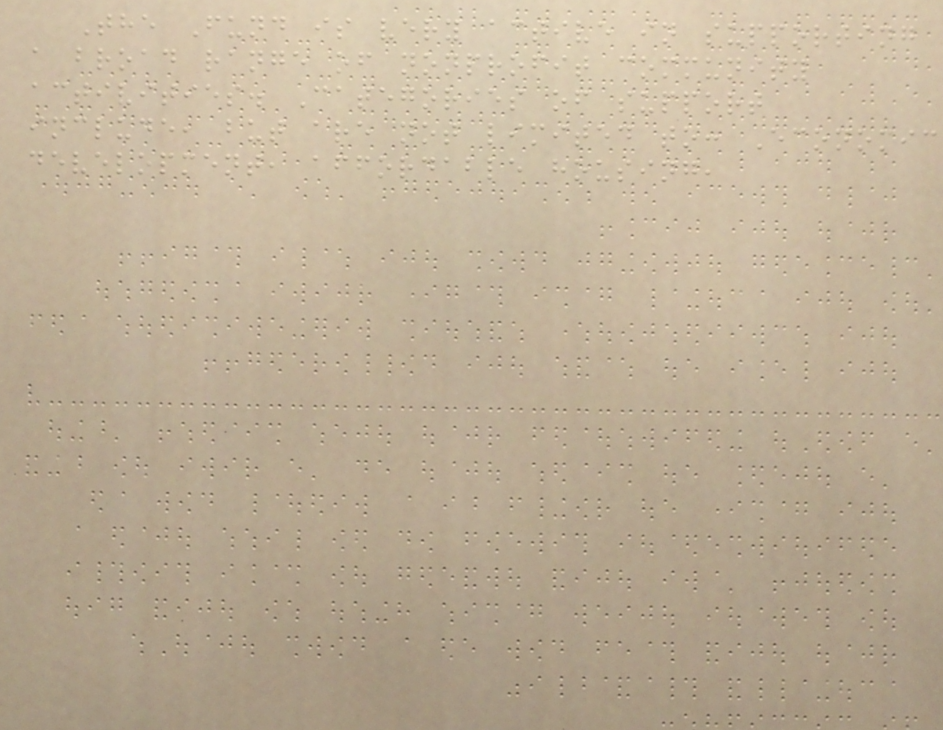The Fund is very active in supporting
a broad range of nonprofit community
activities. Categories of support
include, but are not limited to: Economic
development, affordable housing,
